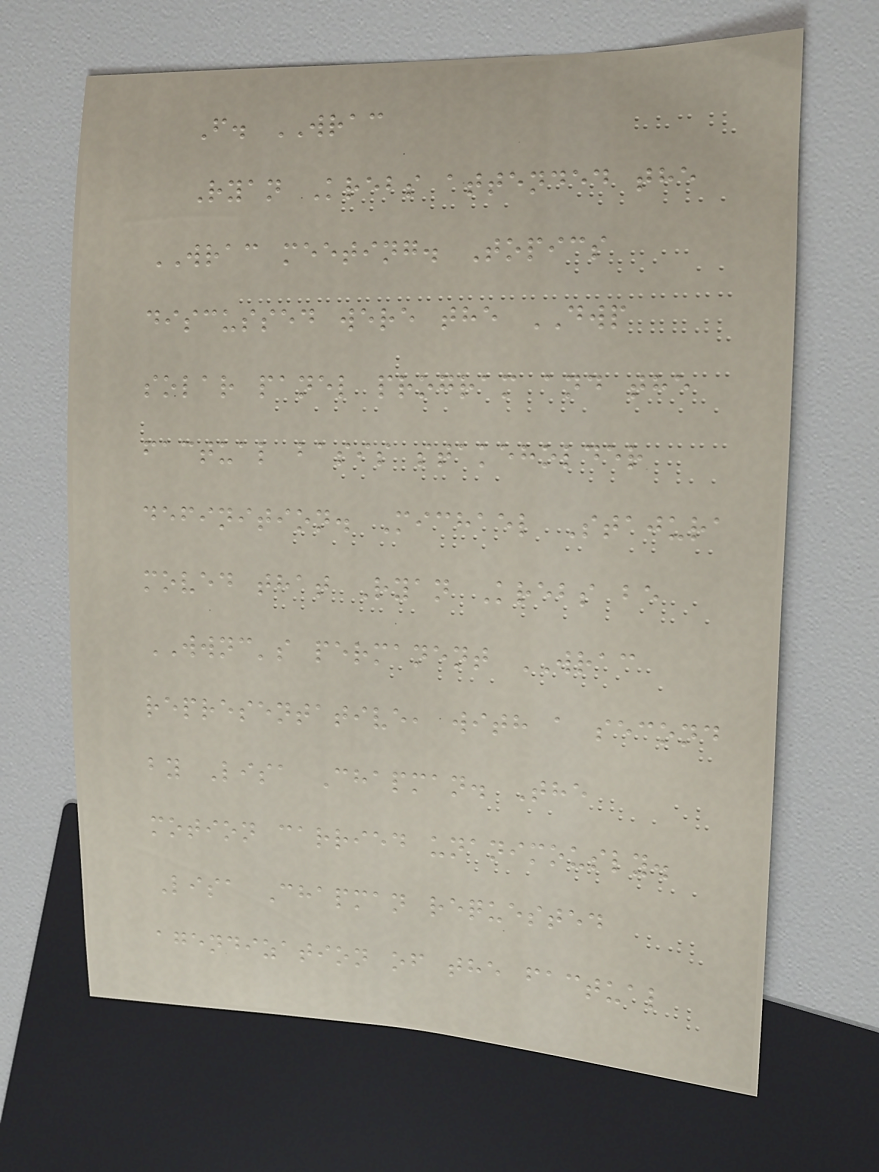F. WRAC
Ryan Krebs attended the
WRAC meeting. Topics
discussed were the DWP
solar panel program and the
factual basis stakeholder
definition. Michael Stajura
moved that Ryan Krebs be
WWNC's permanent WRAC
representative, with a second
by Lisa Chapman. The
motion carried unanimously.
Lisa Chapman requested
agendization of the factual
